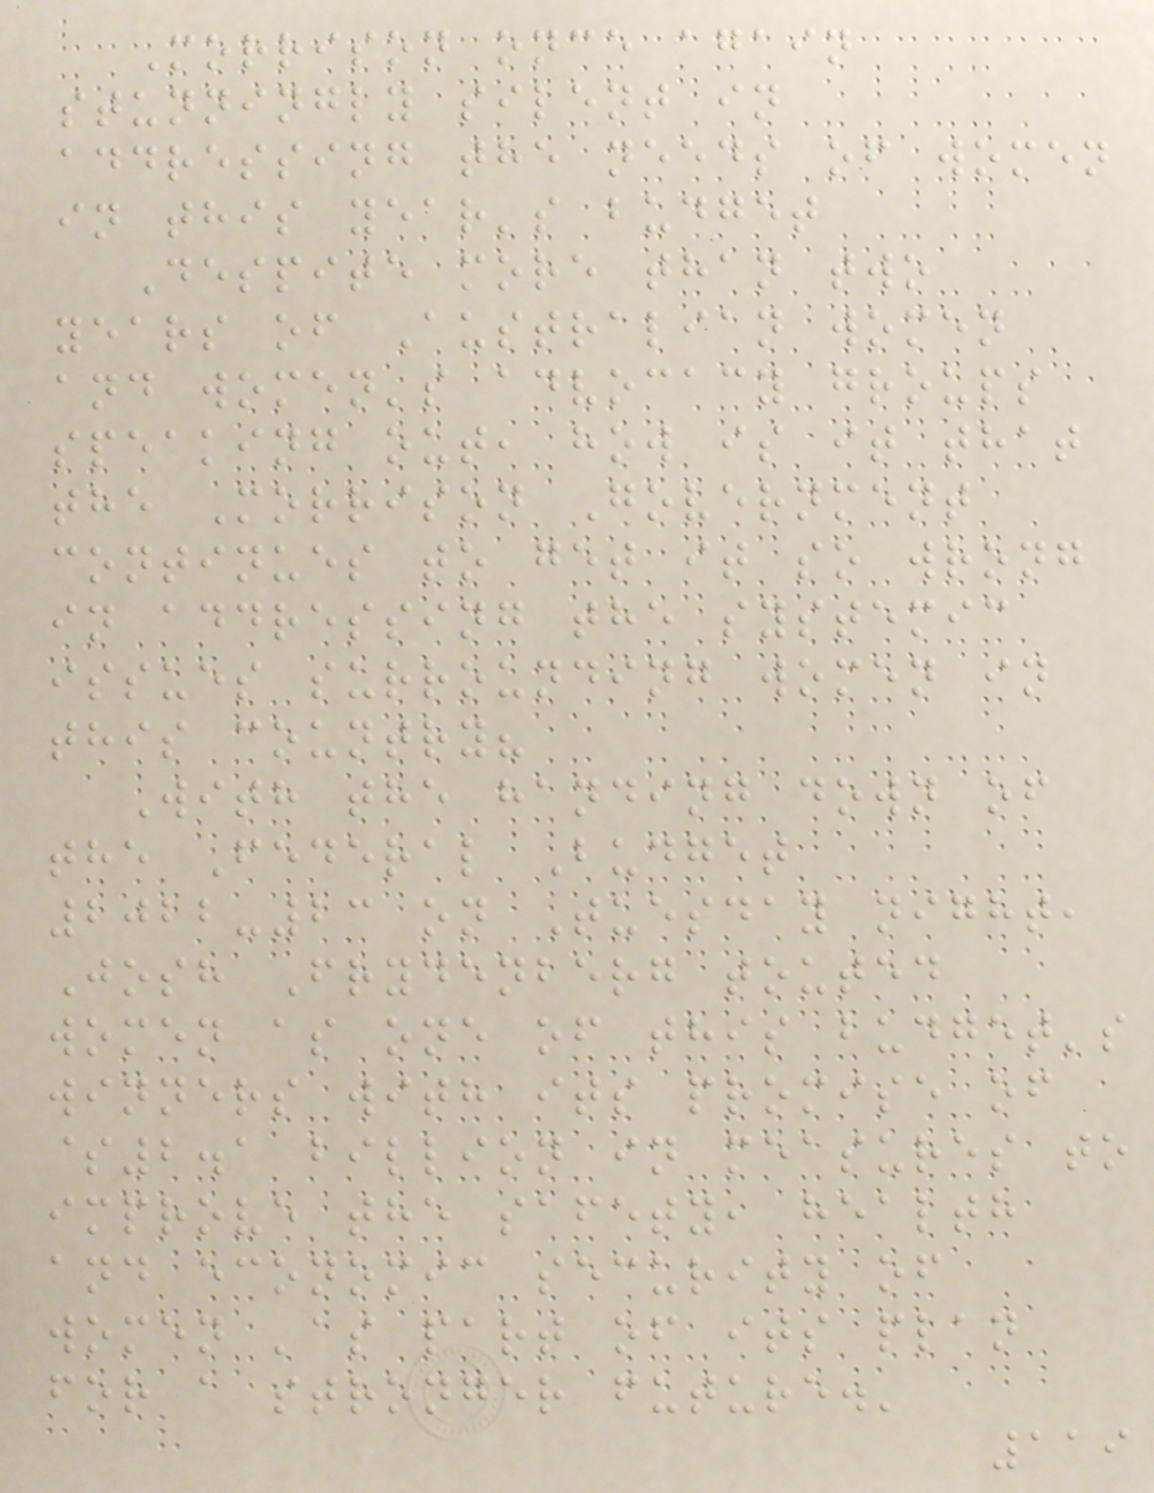Morrison once again
stunningly silent in
addressing the needs of women
in this year's budget
Despite more than two
years of Australian women
and women's advocacy groups
speaking out, how is it that
the Morrison Government
continues to get it so wrong
in addressing the systemic
issues surrounding women in
this country?
With the handing down of
the Federal Budget
2022-23 on Tuesday night,
Josh Frydenberg touted
women as one of this budget's
winners with its promise of
$2.1 billion in measures to
improve the safety, health
and economic security of
women 'as part of its plan
for a stronger future.'
119
